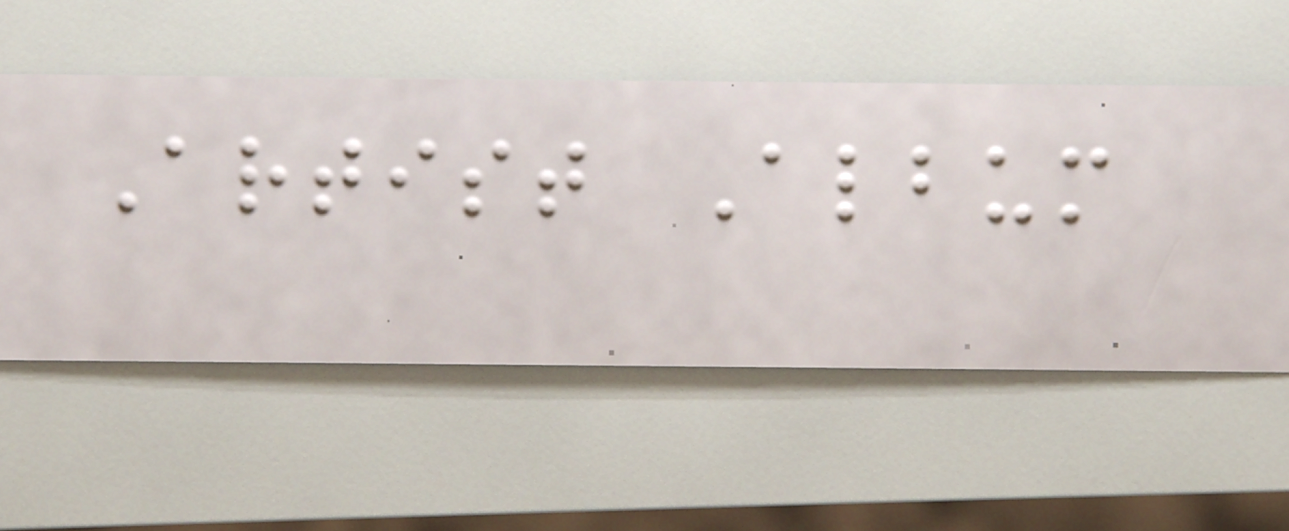Artist Album
